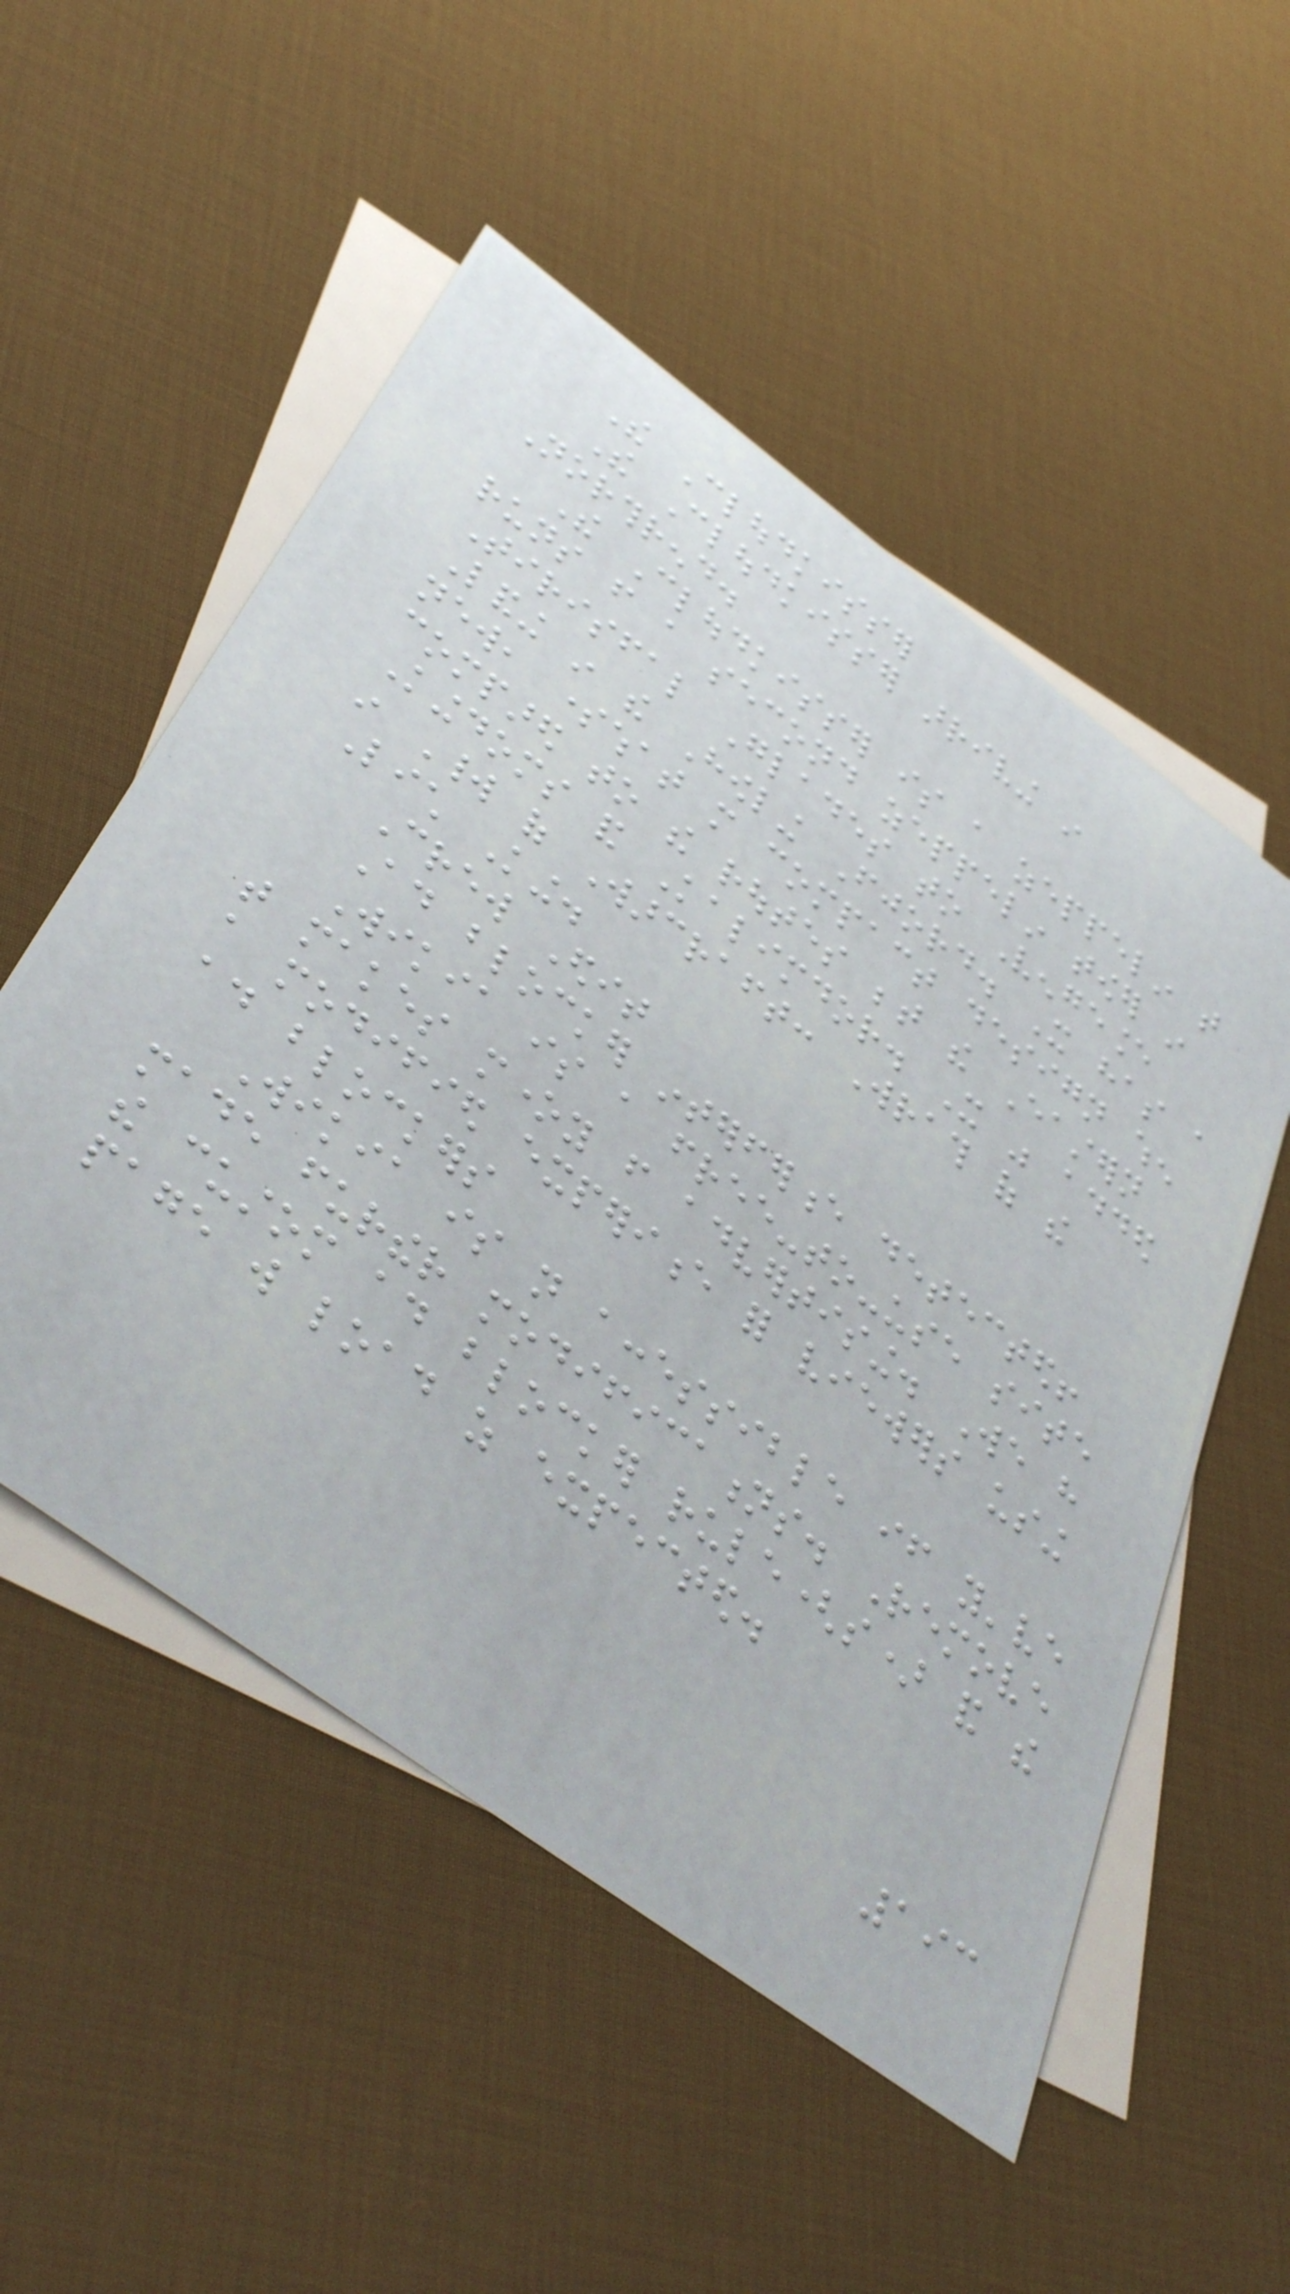The Cloudkisser
The Cloudkisser arriving in
Northrend.
The Cloudkisser is a zeppelin that
runs from a second zeppelin tower in
Tirisfal Glades to Vengeance
Landing in the Howling Fjord. It has a
new, somewhat more compact design when
compared to the routes between the Eastern
Kingdoms and Kalimdor. It was added
in World of Warcraft: Wrath of the
Lich King.
Crew Edit
Ad blocker interference detected!
Wikia is a free-to-use site
that makes money from advertising. We have
a modified experience for viewers using
ad blockers
Wikia is not accessible if you've
made further modifications. Remove
the custom ad blocker rule(s) and the
page will load as expected.
193
